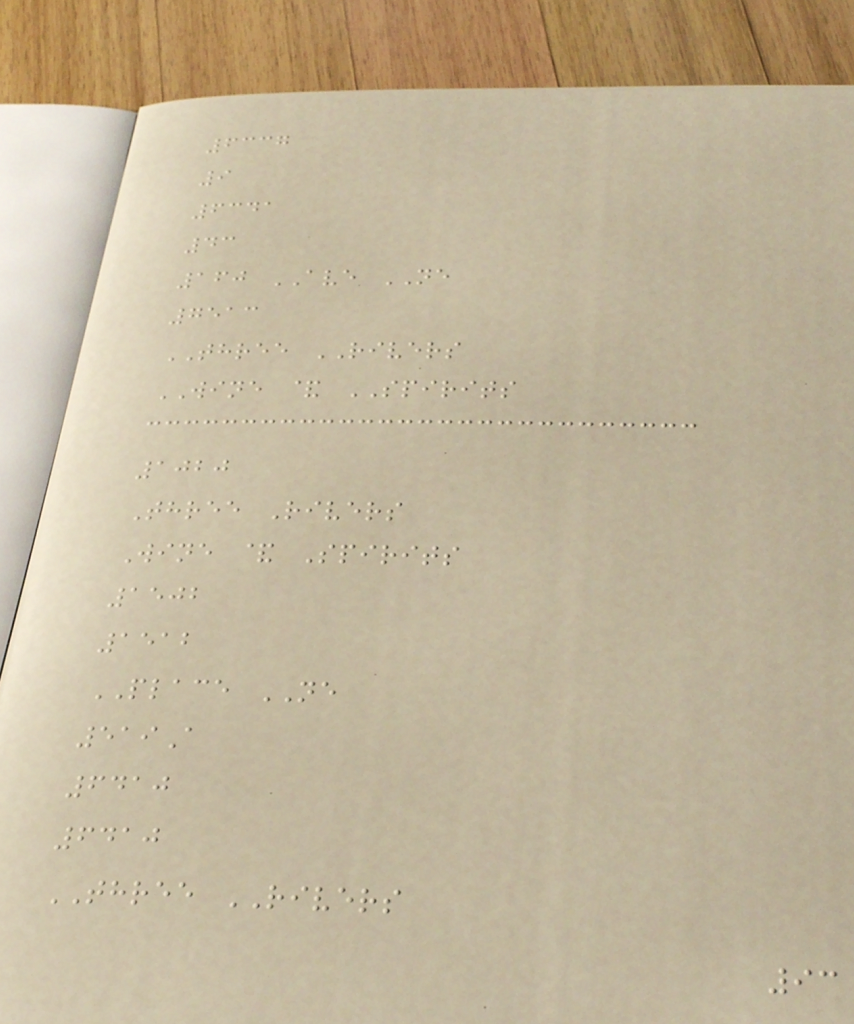6337
9
6341
43
160 AVE NE
7513
THREE RIVERS
WINE & SPIRITS
1020
Three Rivers
Wine & Spirits
1502
1512
PLACE NE
519A
6410
6410
THREE RIVERS
93
